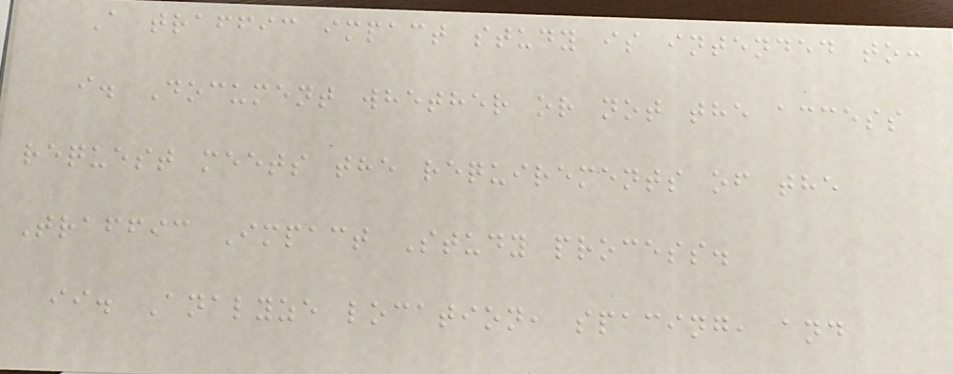A traffic impact study is intended to:
i. Document whether or not the access
request meets the requirements of the
Traffic Impact Study process.
ii. Analyze location, spacing, and
